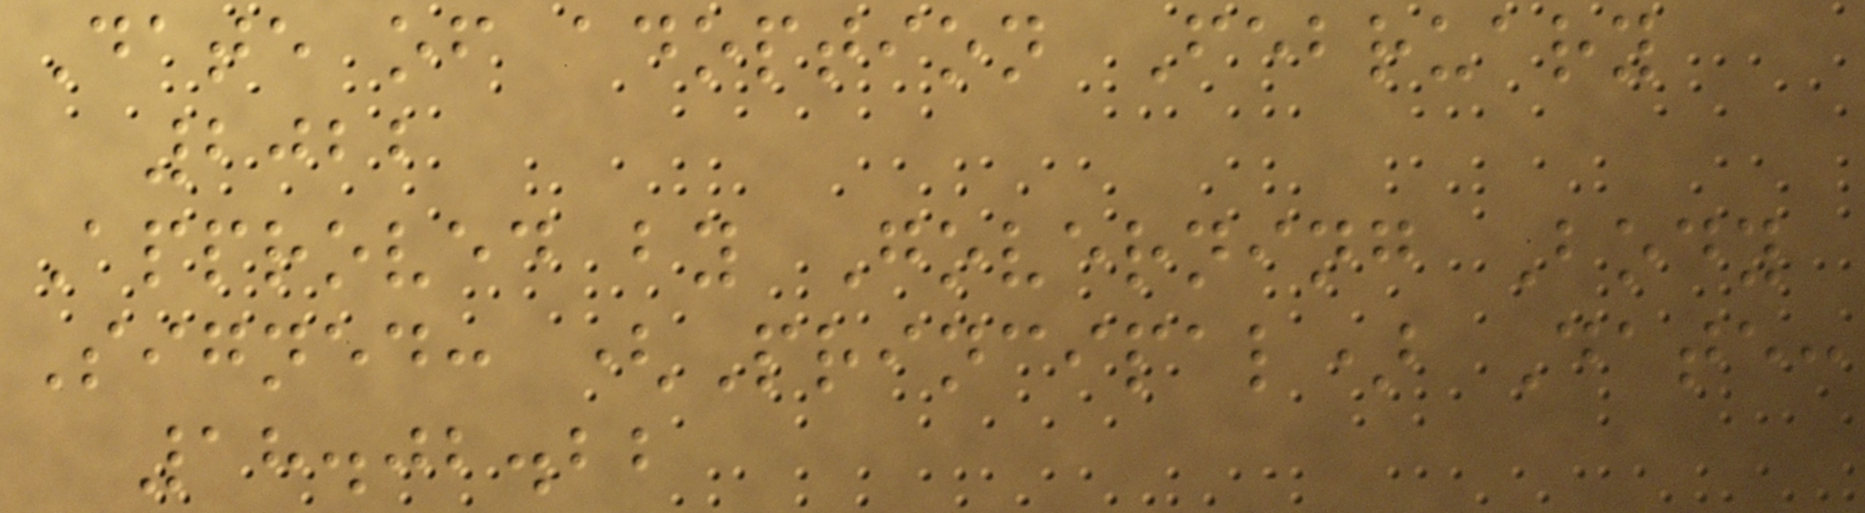Date of adoption February
2022
Approved by Governing Body
Signed: (Principal) Date:
18.02.22
